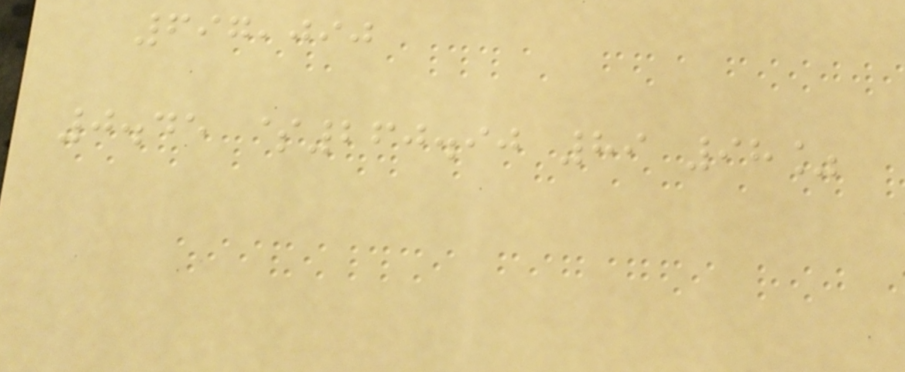697,090
0.45 $260.90 89 98%
